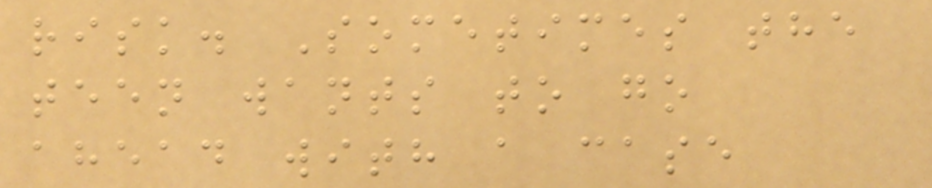risk. Sometimes the
teen wants to go
ahead with a case
